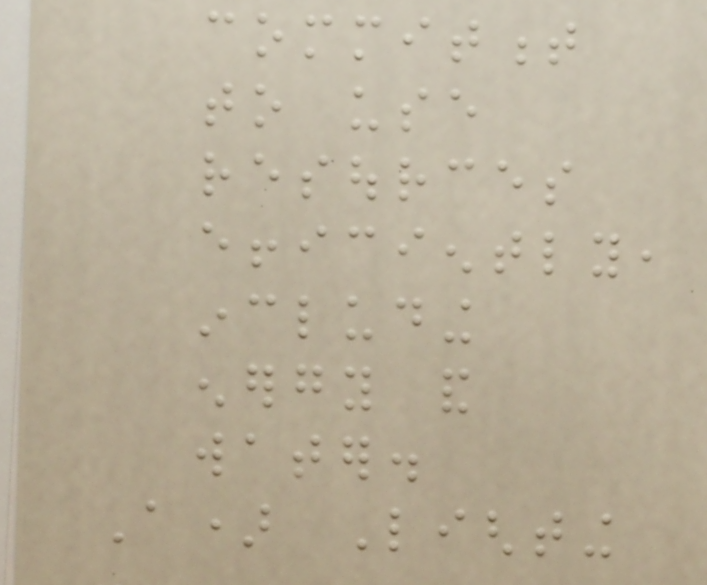commitment
to use
resources
efficiently,
including
energy and
water.
A) Lighting
